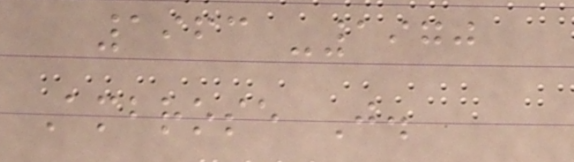1963 -1970
Ambrose J.
